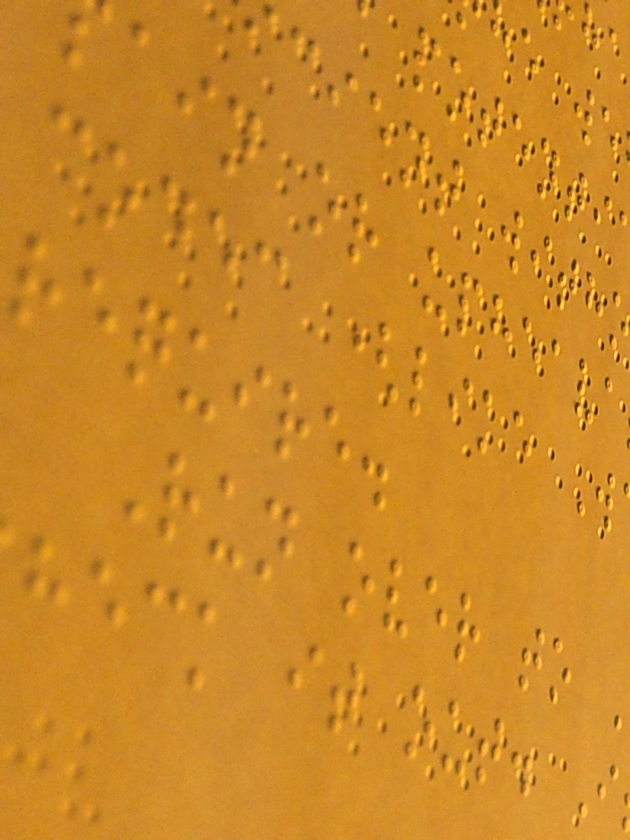cient with
ain or upheava
codec (like W
require.
Run over to
heck it out. I
